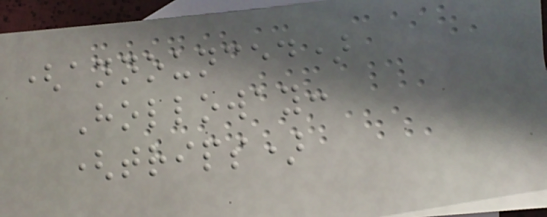(announced)
Holloway:
(trips)
